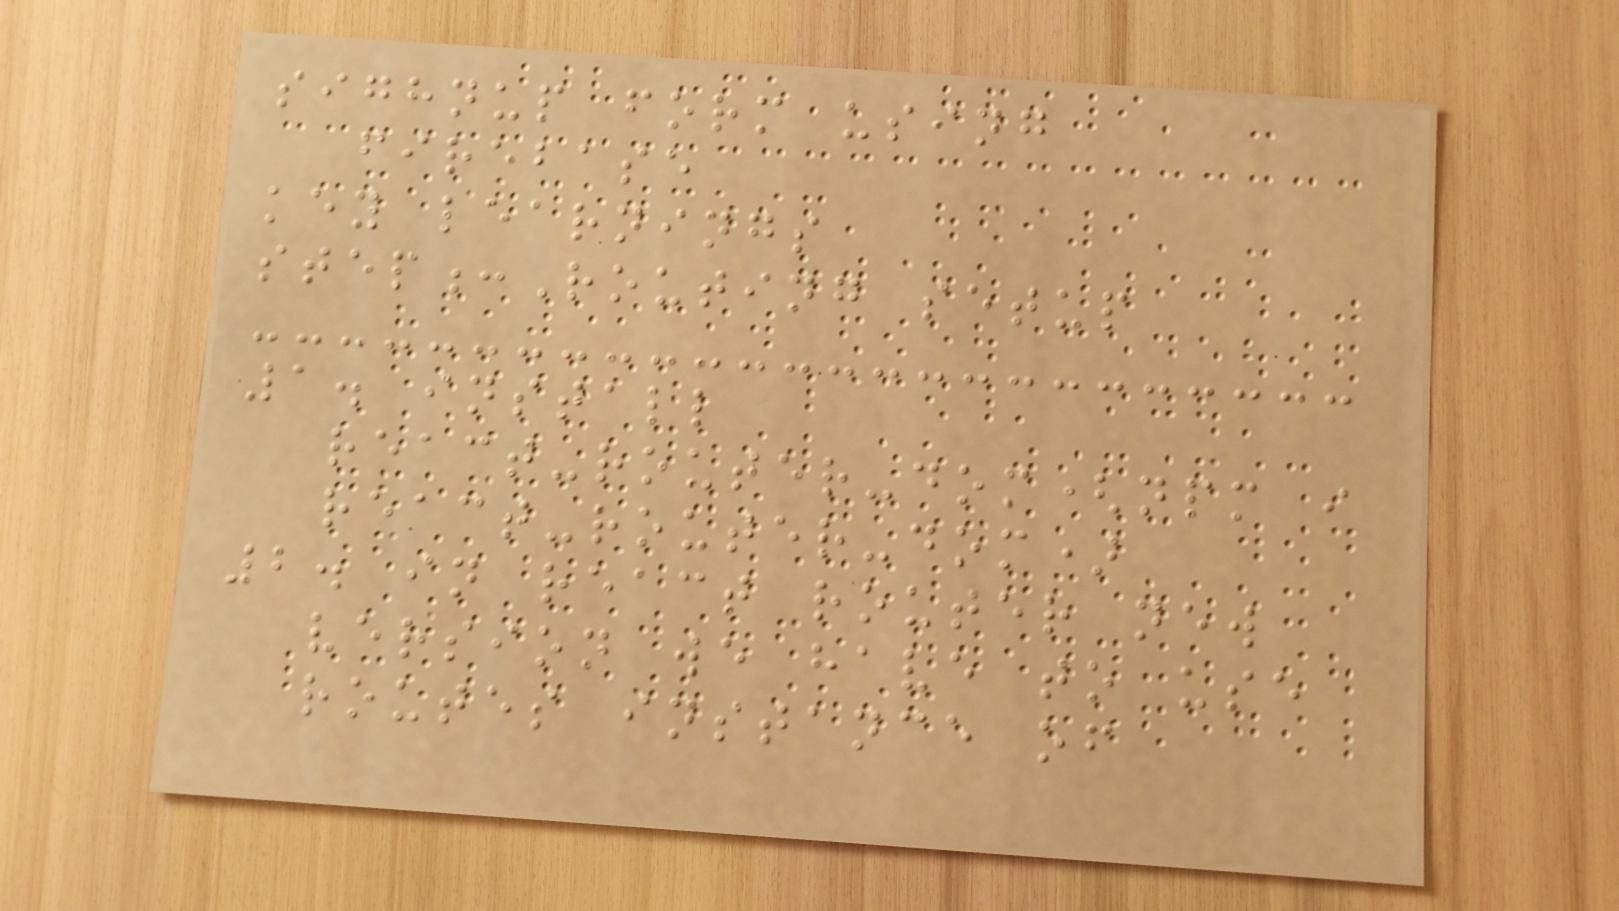sighnup form using
firebase
key learnings
step:Routing setup
1. install
react-router-dom(npm i
react-router-dom)
2. in react router new
version we have to use
routes instance of
